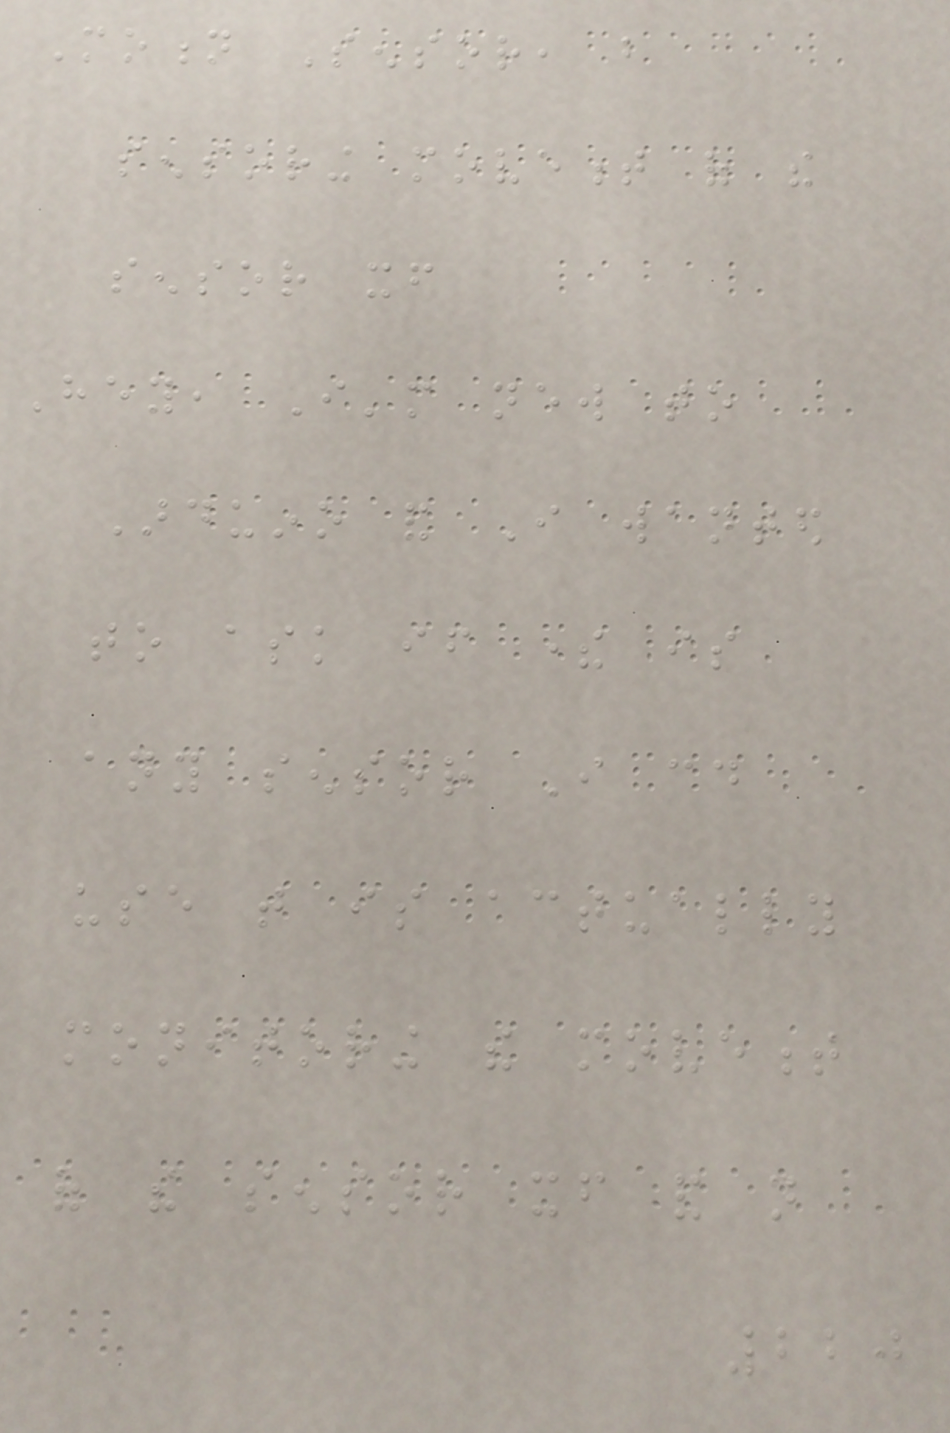Motion Sensor, but
sensoring movement of the
sensor itself
Hey, I'm new to
Arduino and I wanted
to ask if there is
any sensor I could
use that is actually
monitoring the movement
of the sensor itself and not
220
